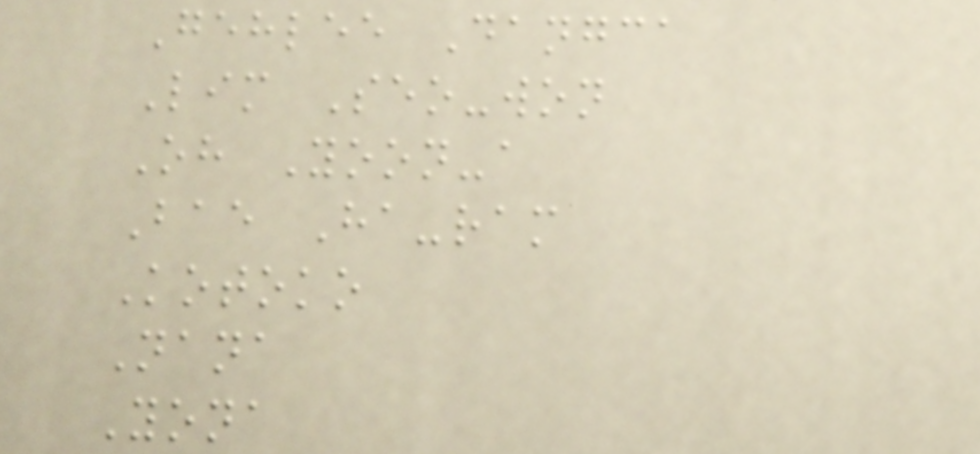Gehlee Dangca
Lim Seo-won
Oh Yoon-a
Bae Ha-ram
Kotoko
Nana
Yona
